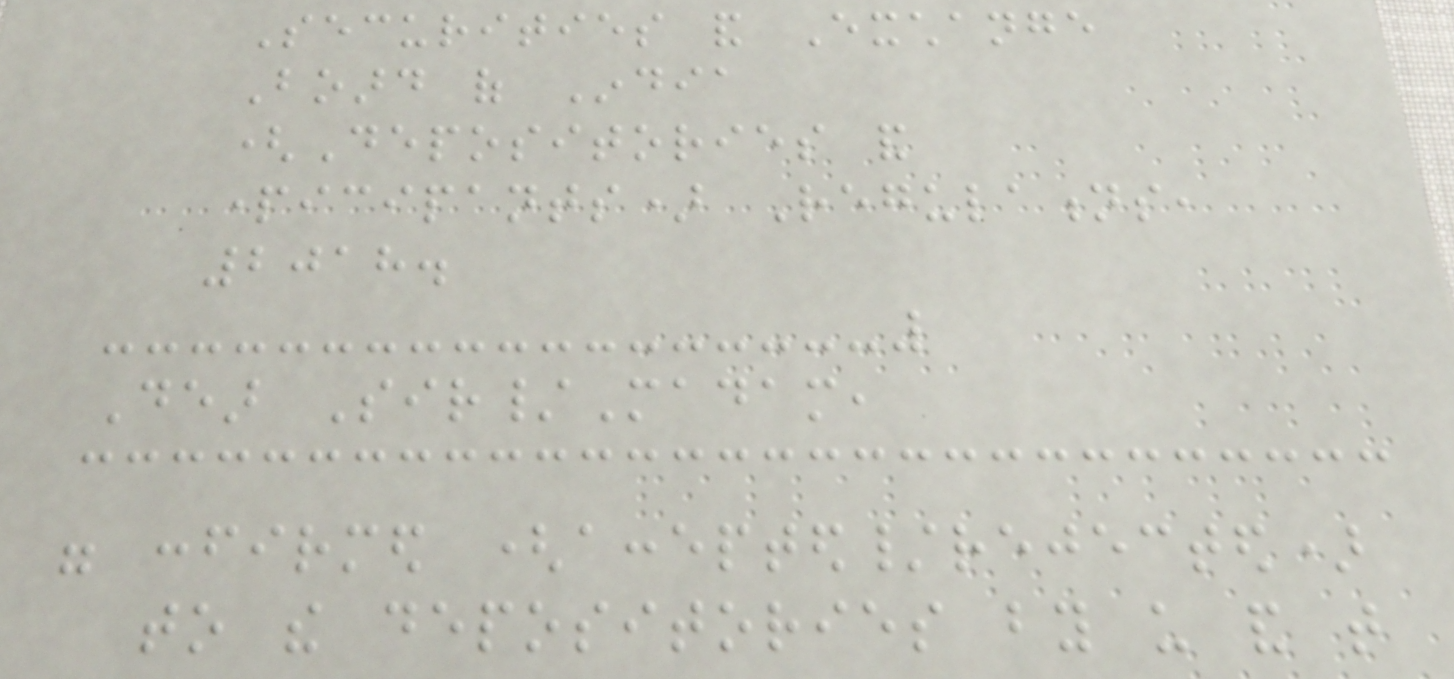Securities and Exchange
Board of India
(Depositories and
participants) Regulations,
2018.
Dear Sir/Madam,
were confirmed (accepted/rejected)
to the depositories by us and that
